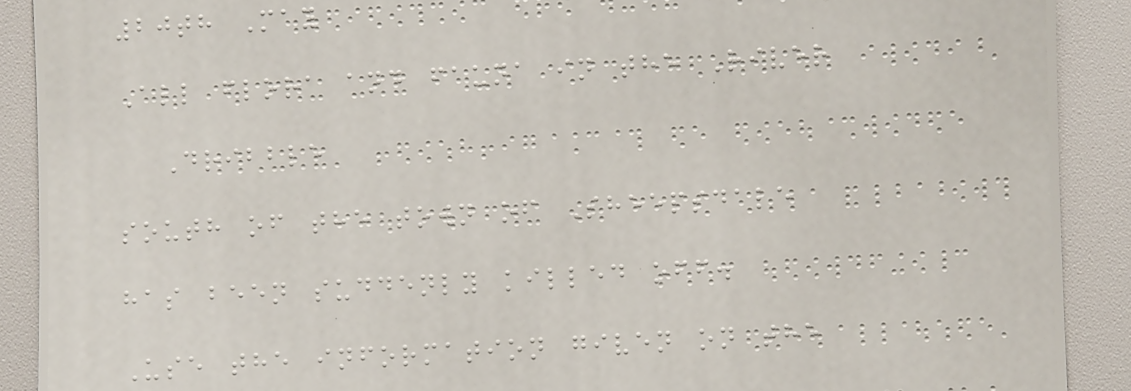20th May
All flora and fauna in the River
Dribble
south of the town of Sheepsdale
has been suddenly killed off.
Use the information given on the
